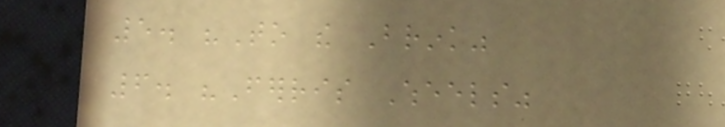5. "To the Brink"
6. "Ferris Wheels"
